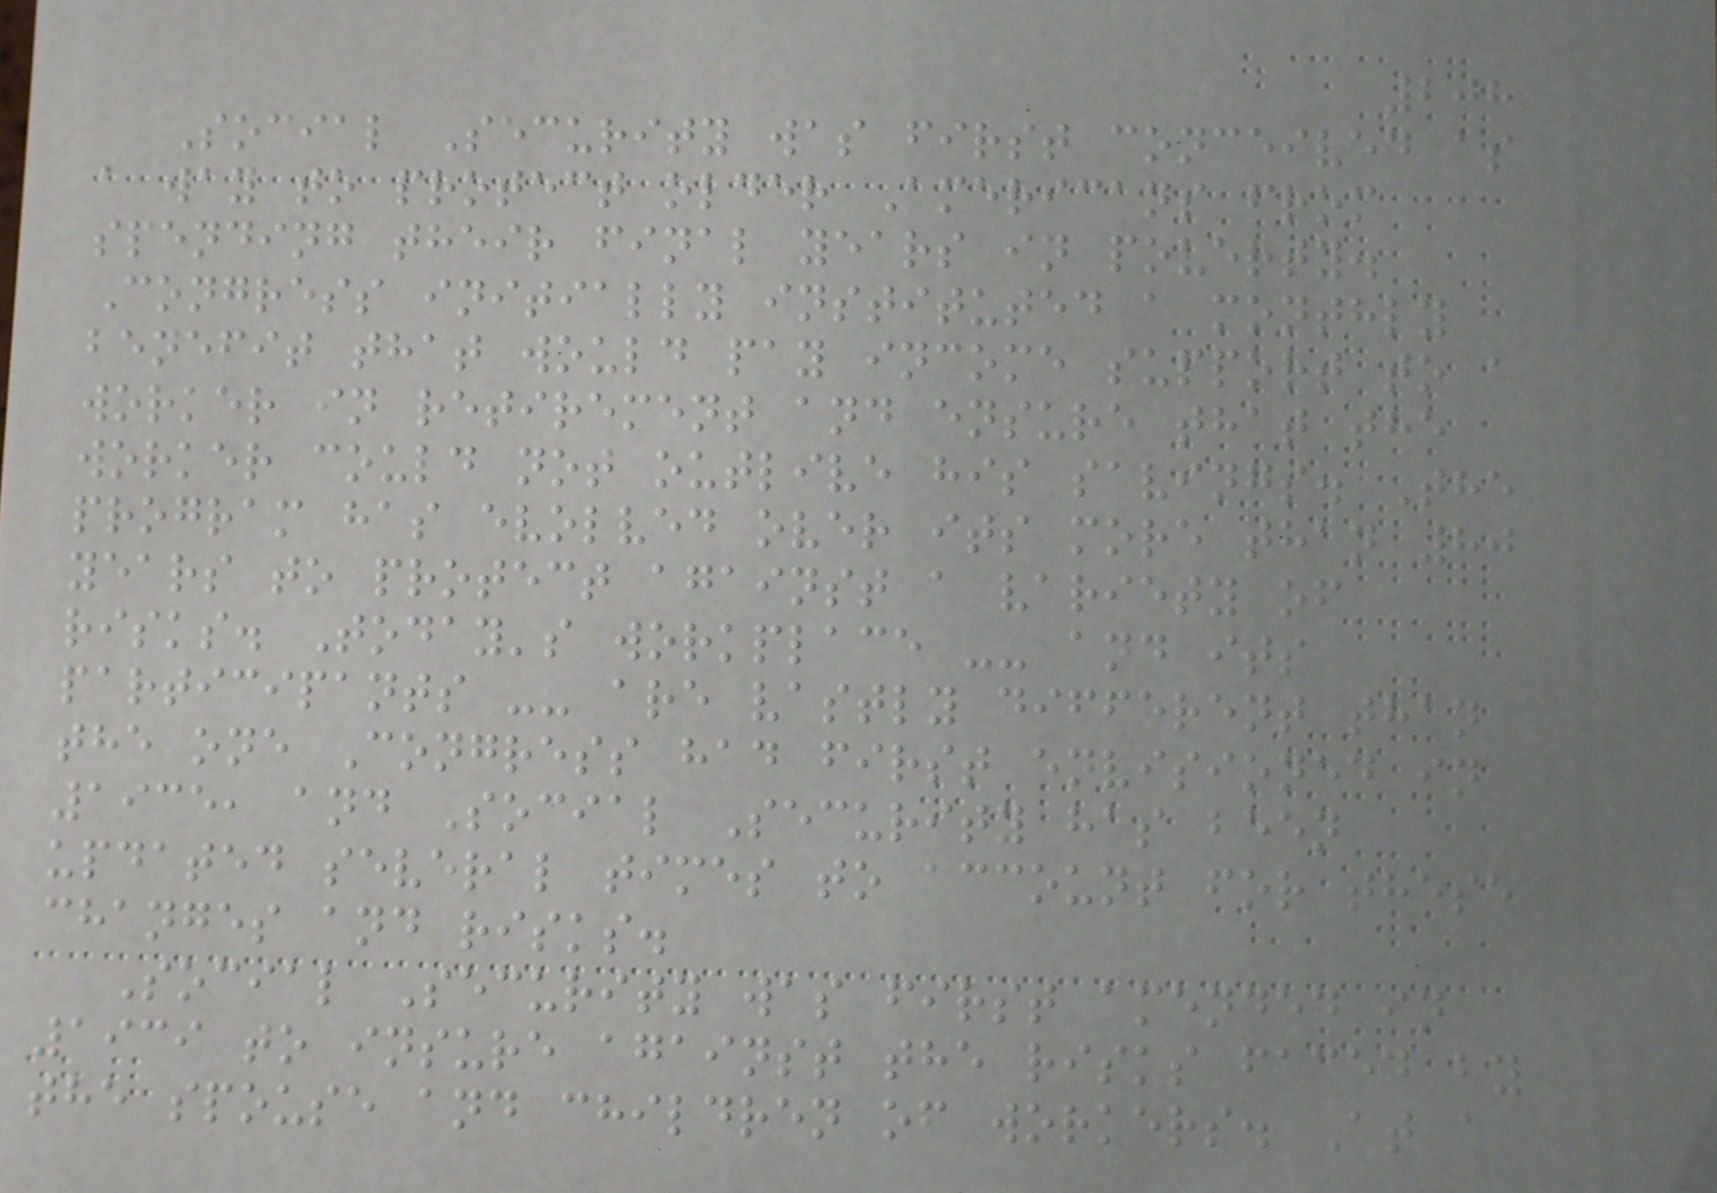208
Social Security was first conceived as
a way to protect older Americans from
spending their final years in poverty.
Congress initially instituted a monthly
benefit that would pay income support to a
worker in retirement and ensure that the
worker could not outlive his savings. The
program has evolved over its more than 80
years to protect against a variety of
risks. Today's workplace -- and its
participants -- are vastly different than
the one Congress had first envisioned in
1935, and Social Security has been
updated several times to account for these
changes and risks.
Social Security was first amended in
1939 to insure against the risks faced by
the spouse and children of workers. At a
